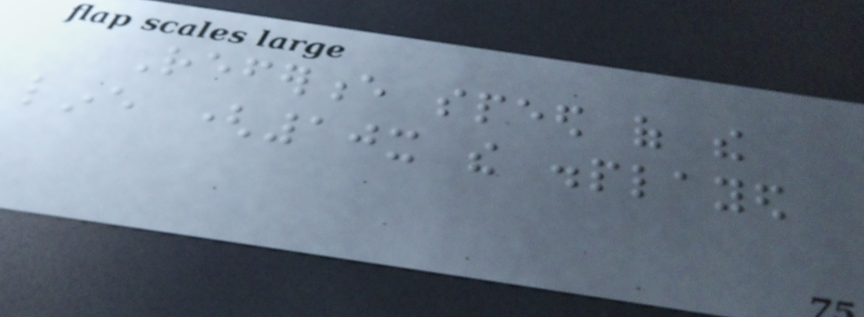Reference speed of the
line (10x the displayed
